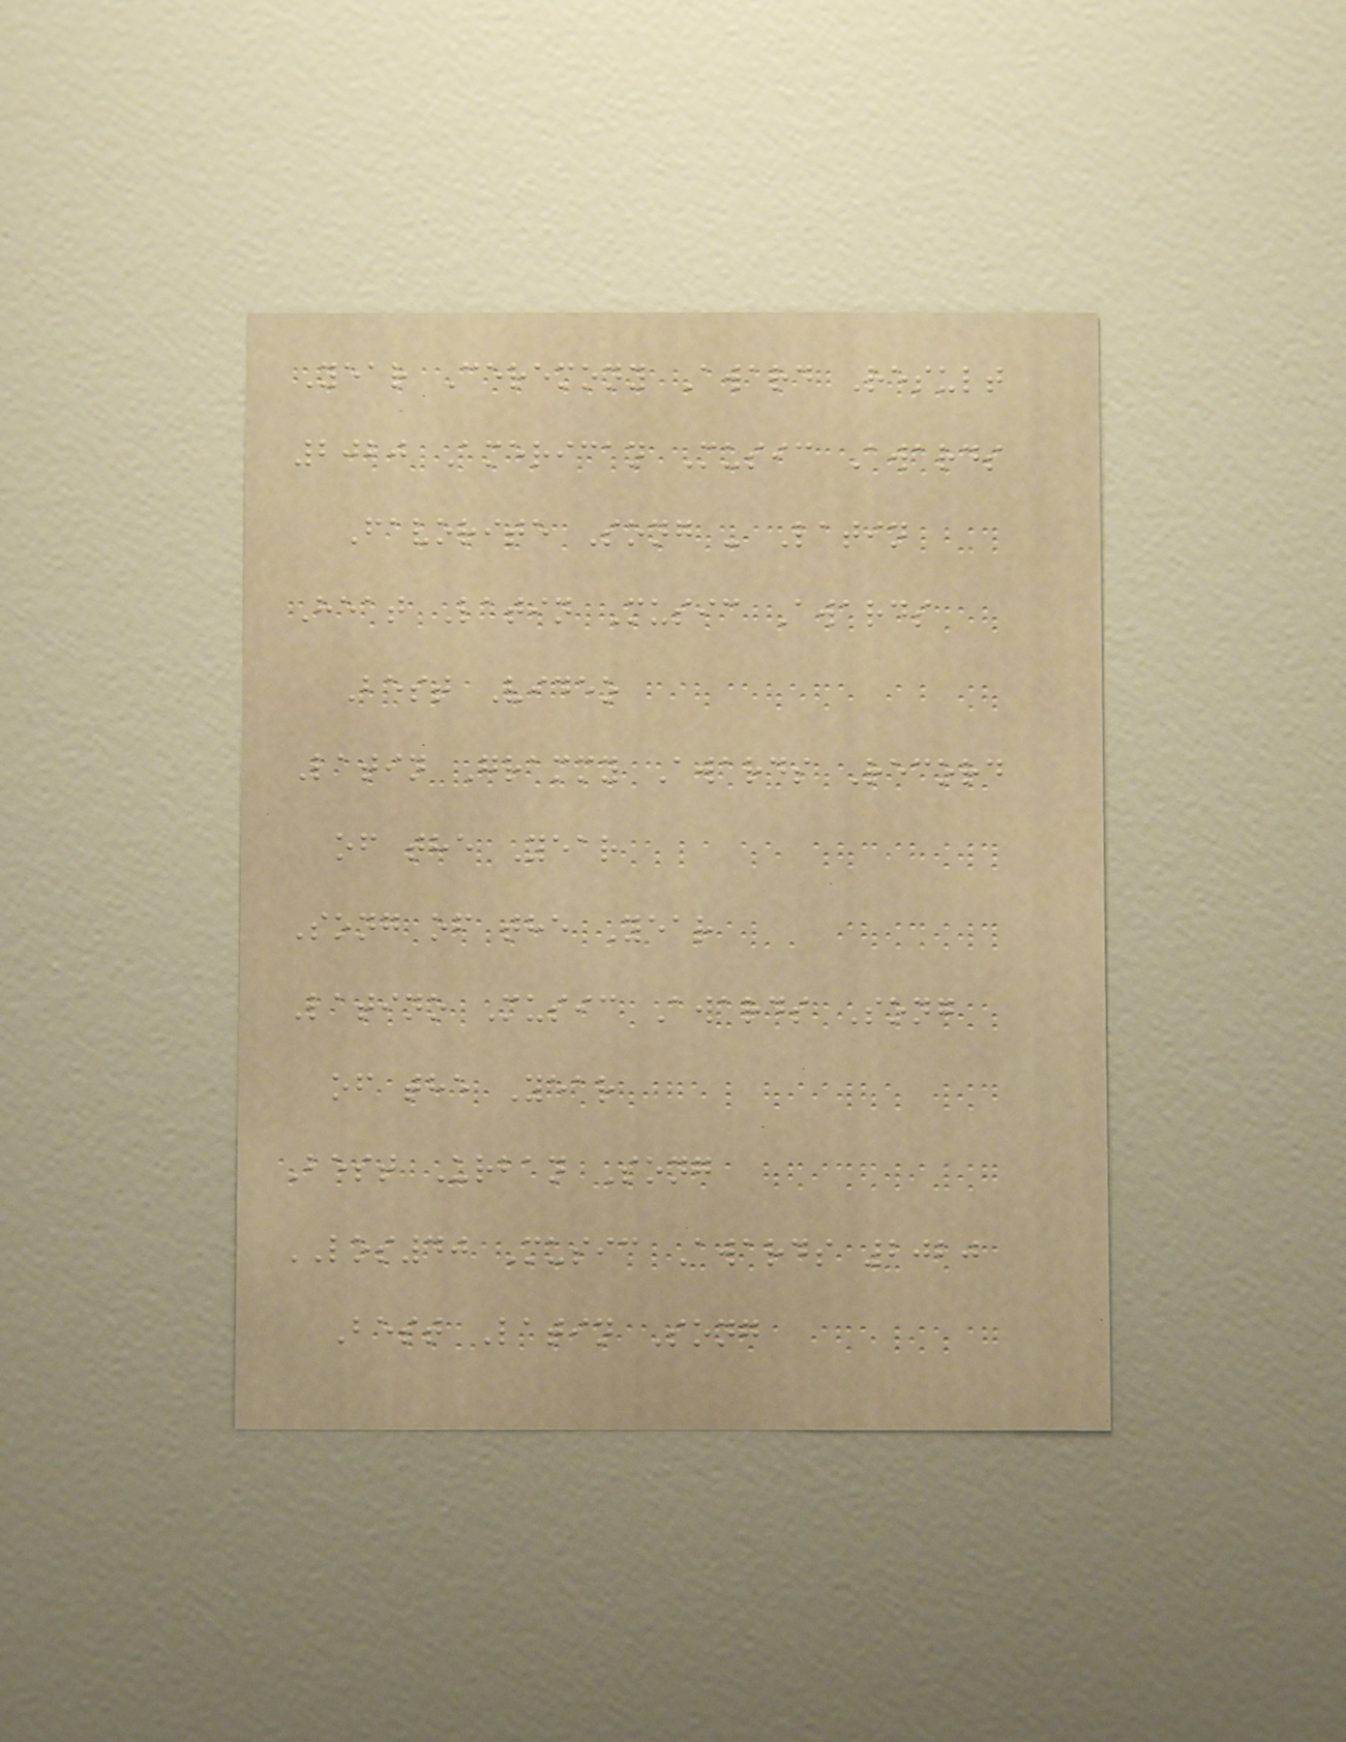Year Ceremony Award Result
2020 American Music Awards
Favorite Song - Latin
Heat Latin Music Awards
Best Video
Latin Grammy Awards Record
of the Year
Song of the Year
Latino Music Awards Song
of the Year
Best Urban Song
LOS40 Music Awards 2020
Best Latin Song
